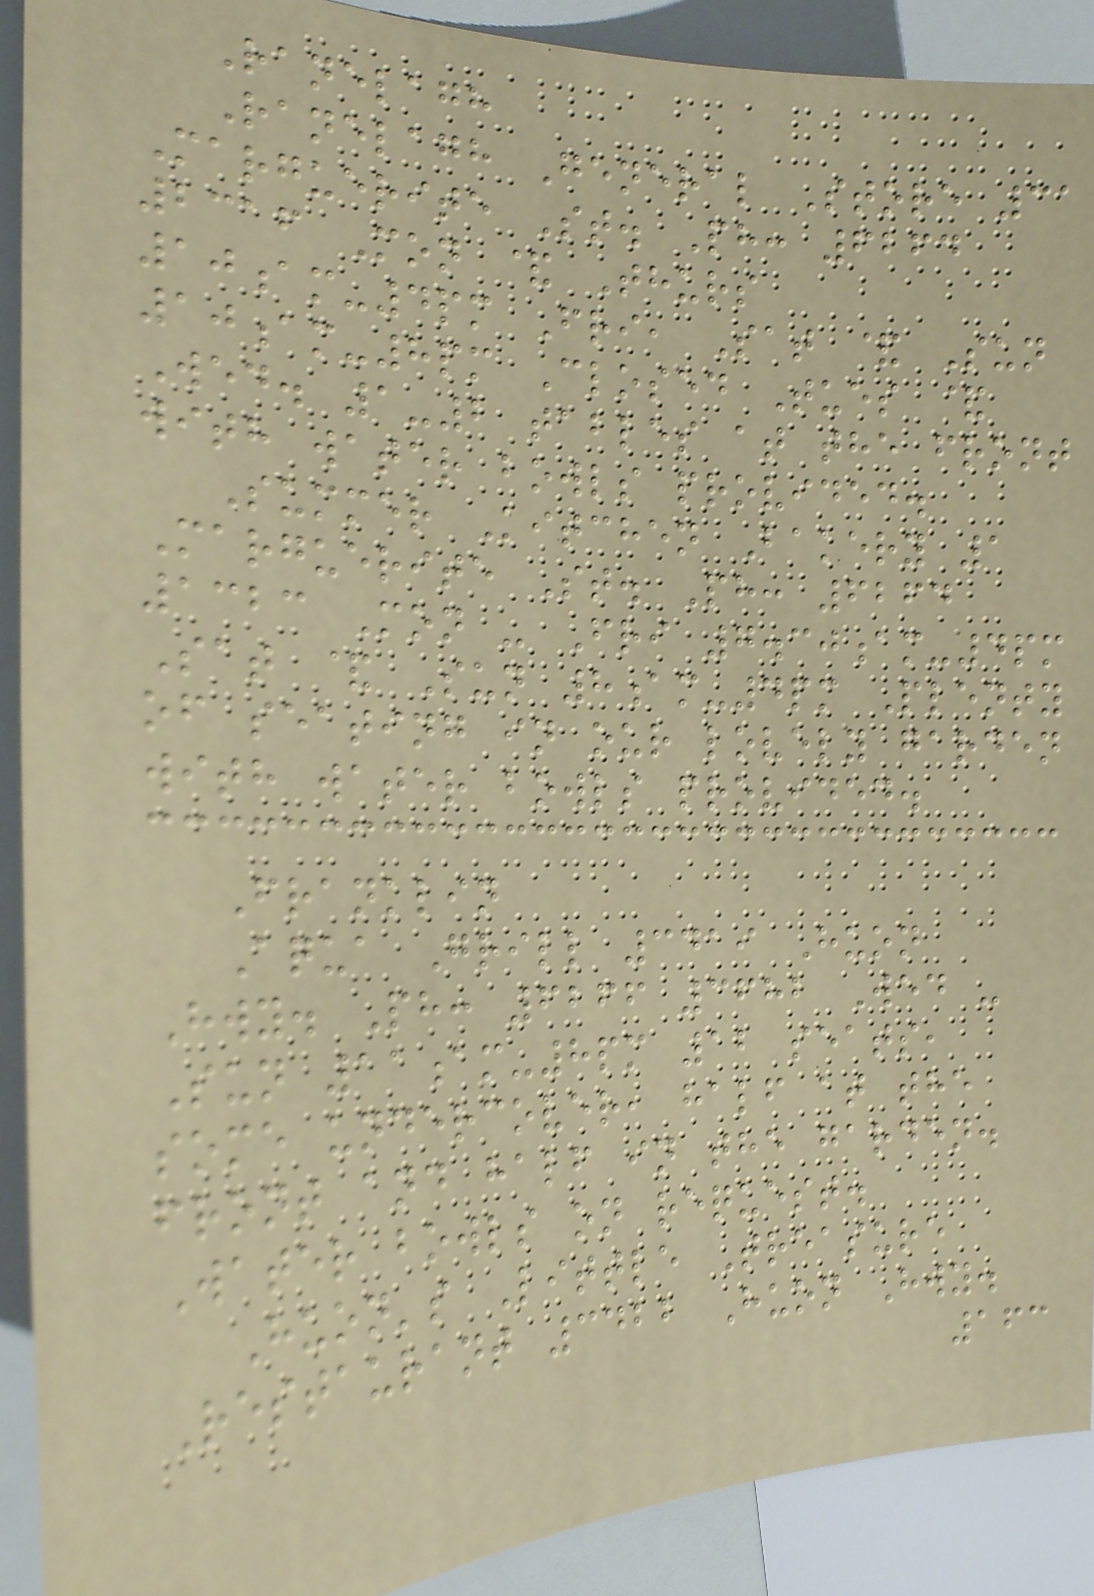Ranelagh
Ranelagh General Store 31
Marguerite St. Ph: 6264
2316 Mon & Thurs
10am-4pm Fri, Sat & Sun
10am-8pm Closed Tues &
Wed. 1-2 tables at the front
with water bowls provided.
Summer Kitchen Bakery 1
Marguerite St. Ph: 6264
1323 Mon - Fri 7.30am-4pm
Sat & Sun 8am-4pm Plenty
of seating in our lovely garden
with water bowls provided.
Franklin
Aqua Grill 3419 Huon
Hwy. Ph: 6266 3682 Wed -
Sun 11am-8pm 12 seats,
some undercover, half at the
front and half in the garden.
Water bowls on request.
Huon's Little Treasure
Restaurant 3422 Huon Hwy.
163
